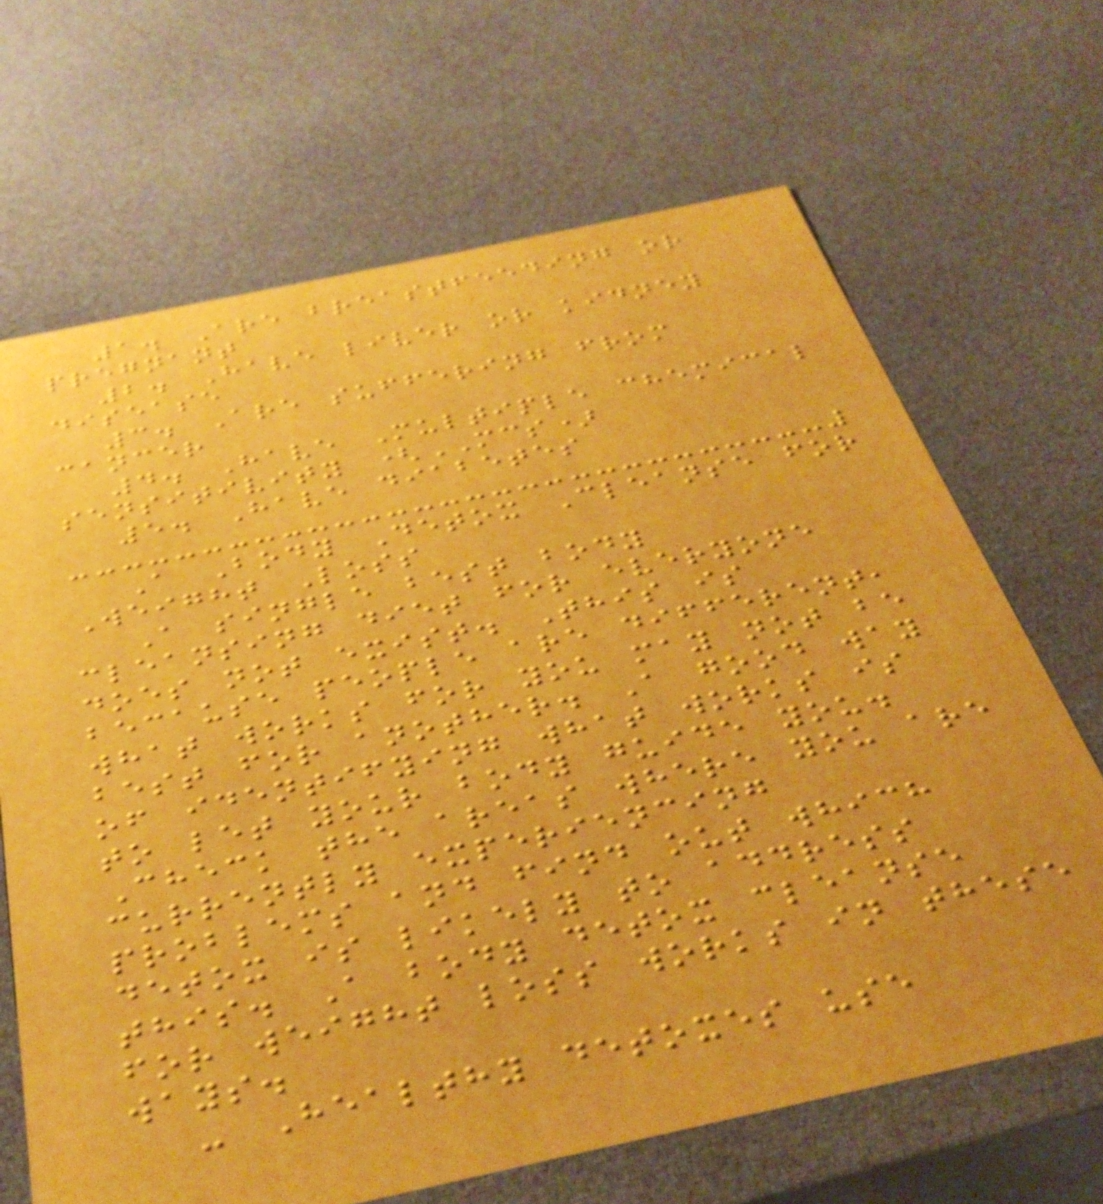1. Are breastfeeding or
pregnant
2. Have liver or kidney
disease
3. Are suffering from
cancer
4. Have Multiple chemical
sensitivity (MCS)
5. Have diabetes
A Body Detox Cleanse for
Weight Loss
A single best body
cleansing diet for everyone
does not exist. This is
because people are different,
what works for you may not be
best for another. A good way
of identifying what works is
to let your body guide you.
Check the areas where you are
currently experiencing
problems and find out which
detox is likely to address
this. A body detox cleanse
for weight loss works in these
ways.
- Healthy detoxes use
